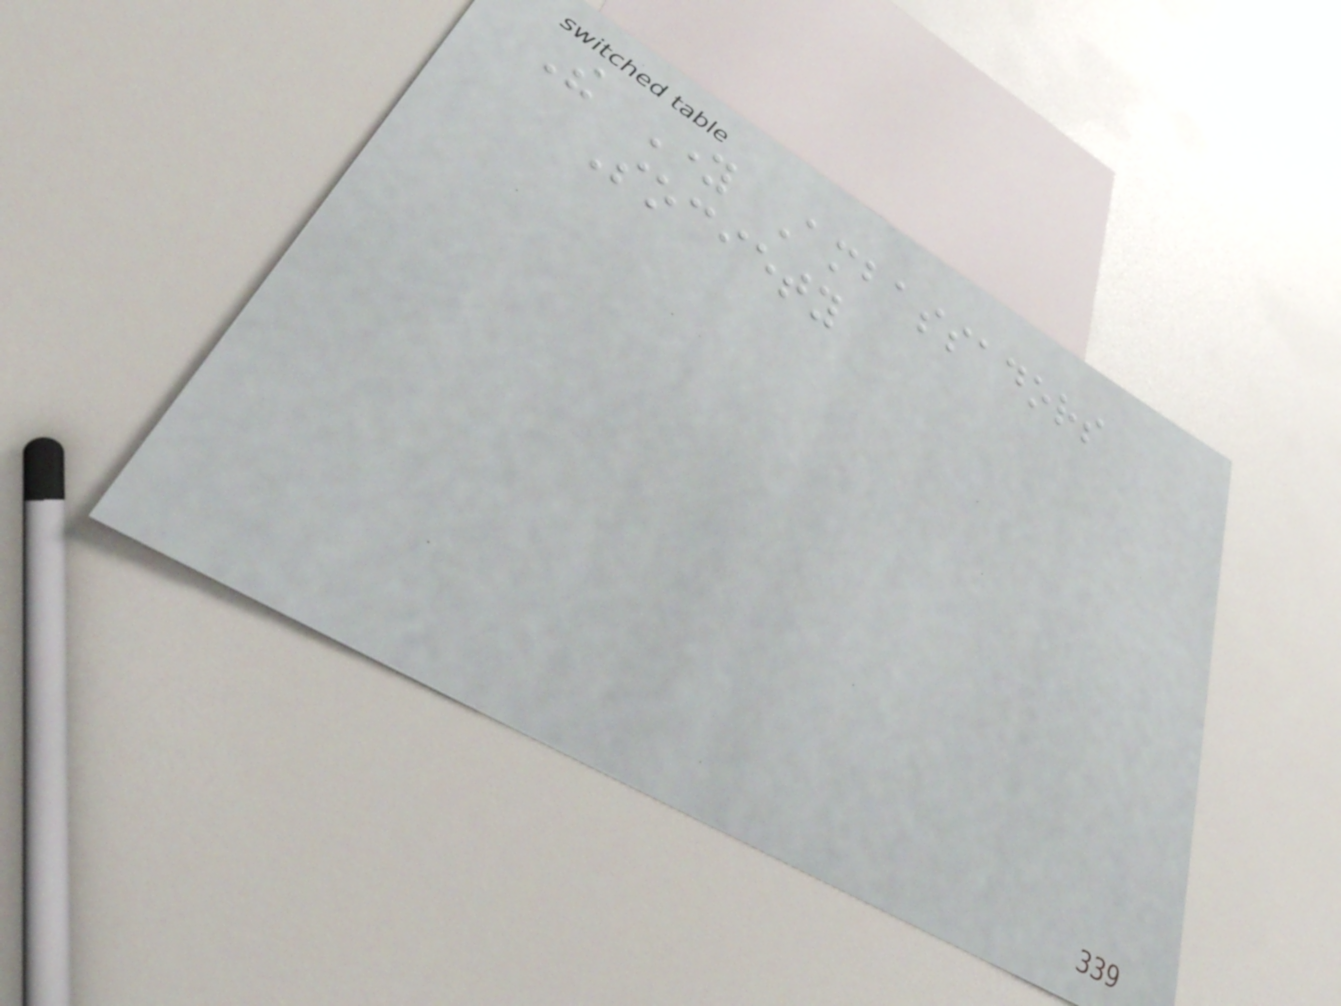The Young Ambassadors
Society
